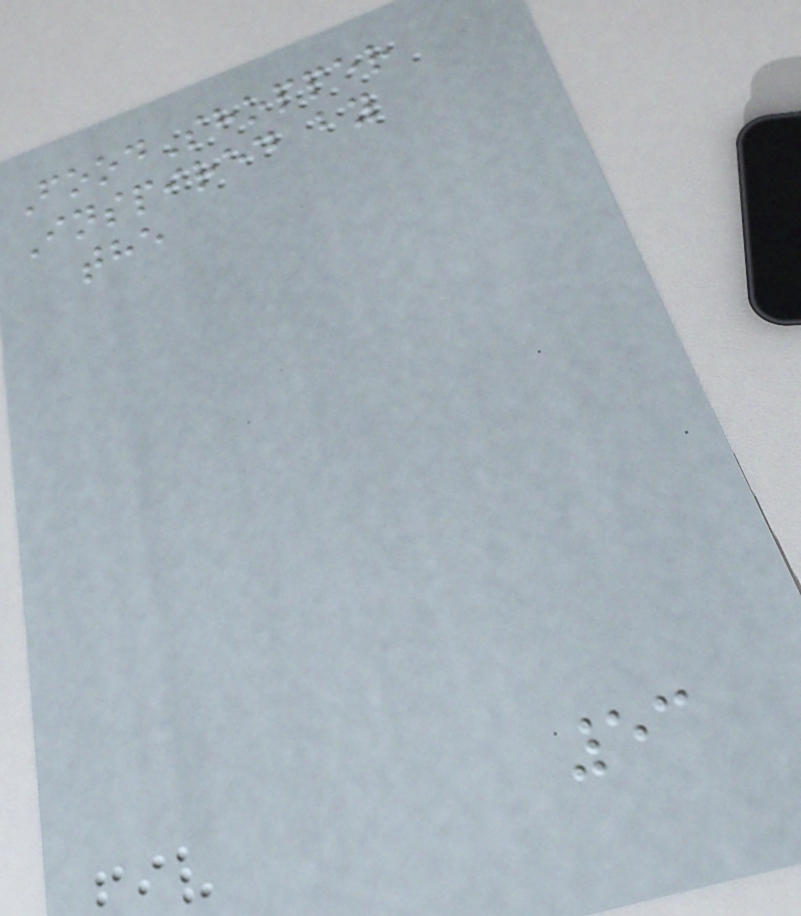FoodShopper
Inspired by
the
53
